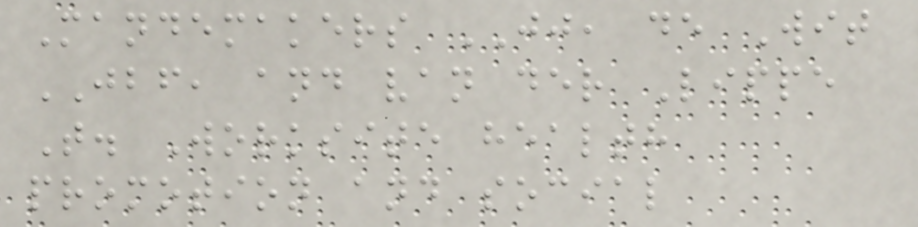Mandemakers JJ, de Wit
JBF, and van der Lippe
T. Worksite health
promotion and social
